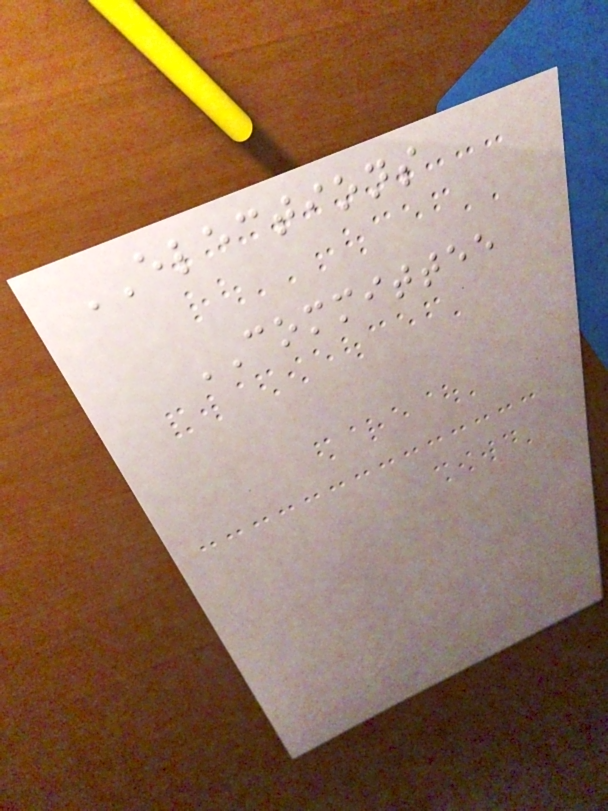ELECTIONS
COMMITTEE
